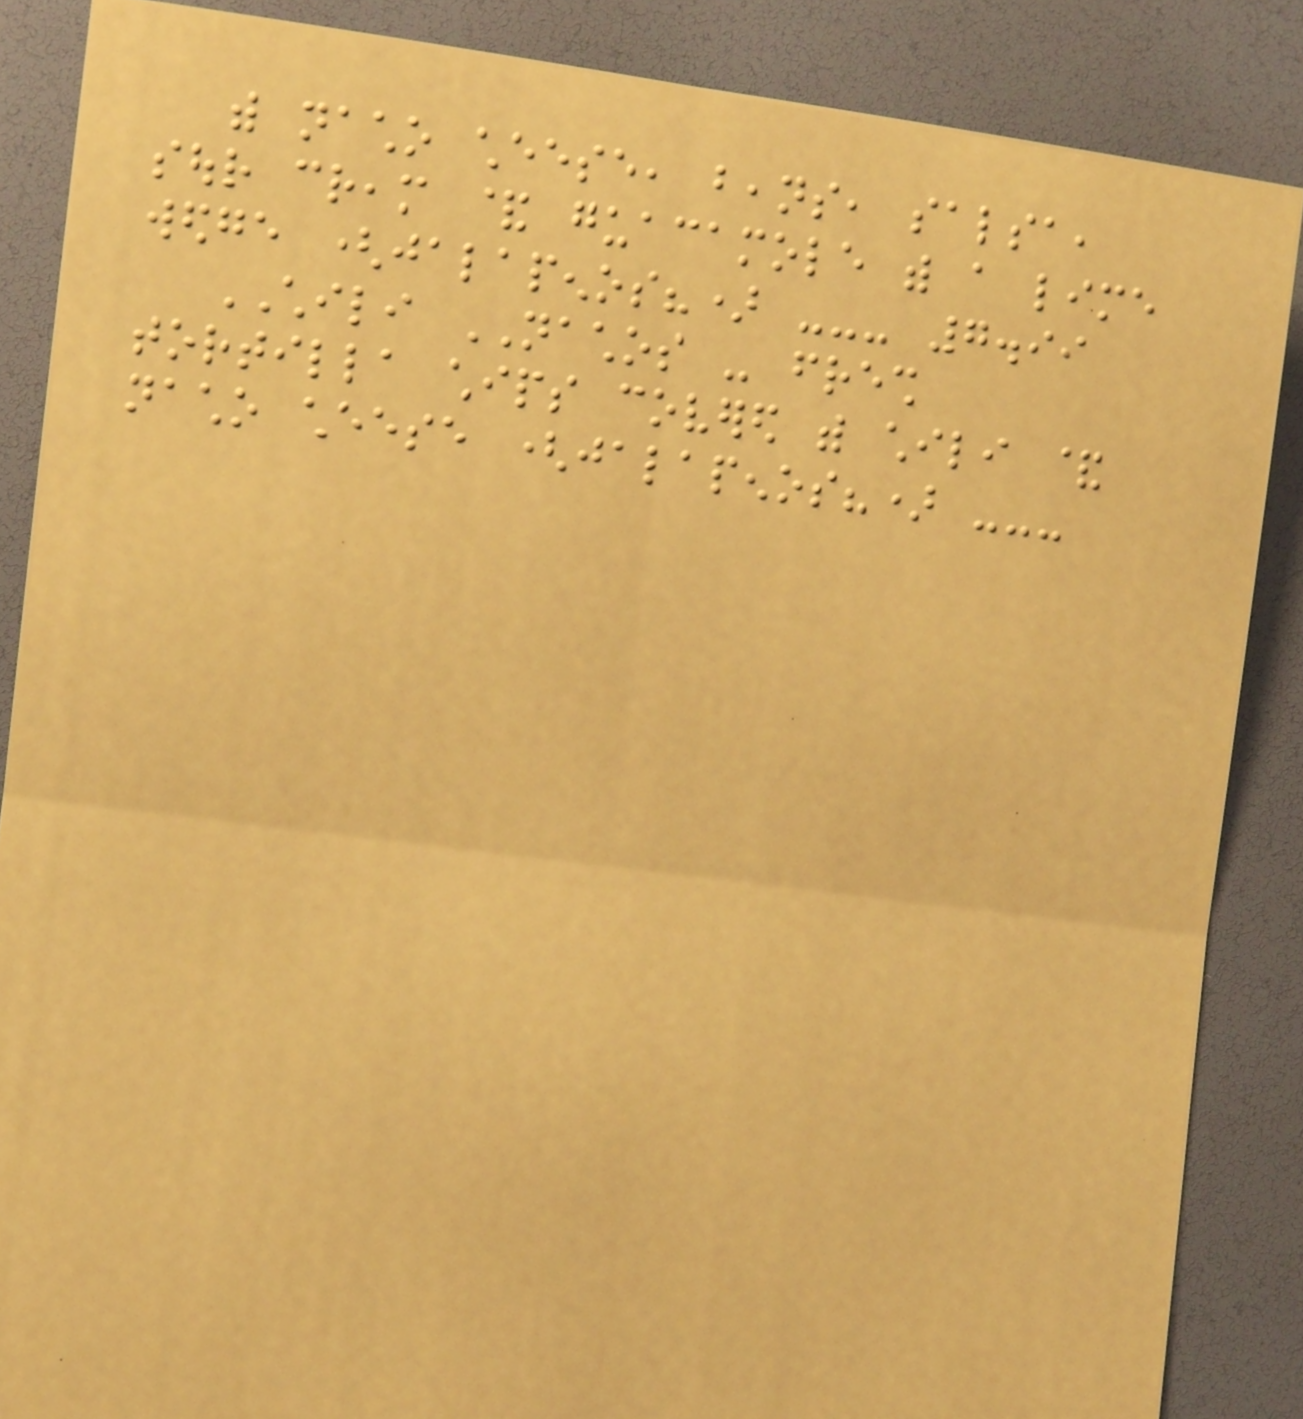with nacho cheese, beans, salsa,
sour cream & guacamole with a lime
wedge (jalapenos?) --- 7.99
CHILI NACHOS - fresh
tortilla chips covered with chili &
nacho cheese (jalapenos?) ---
